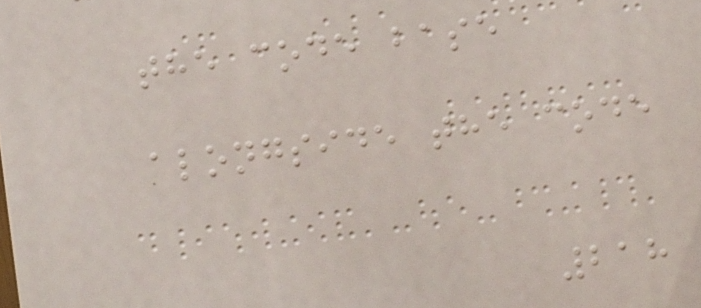the code base
alongside the code
218
